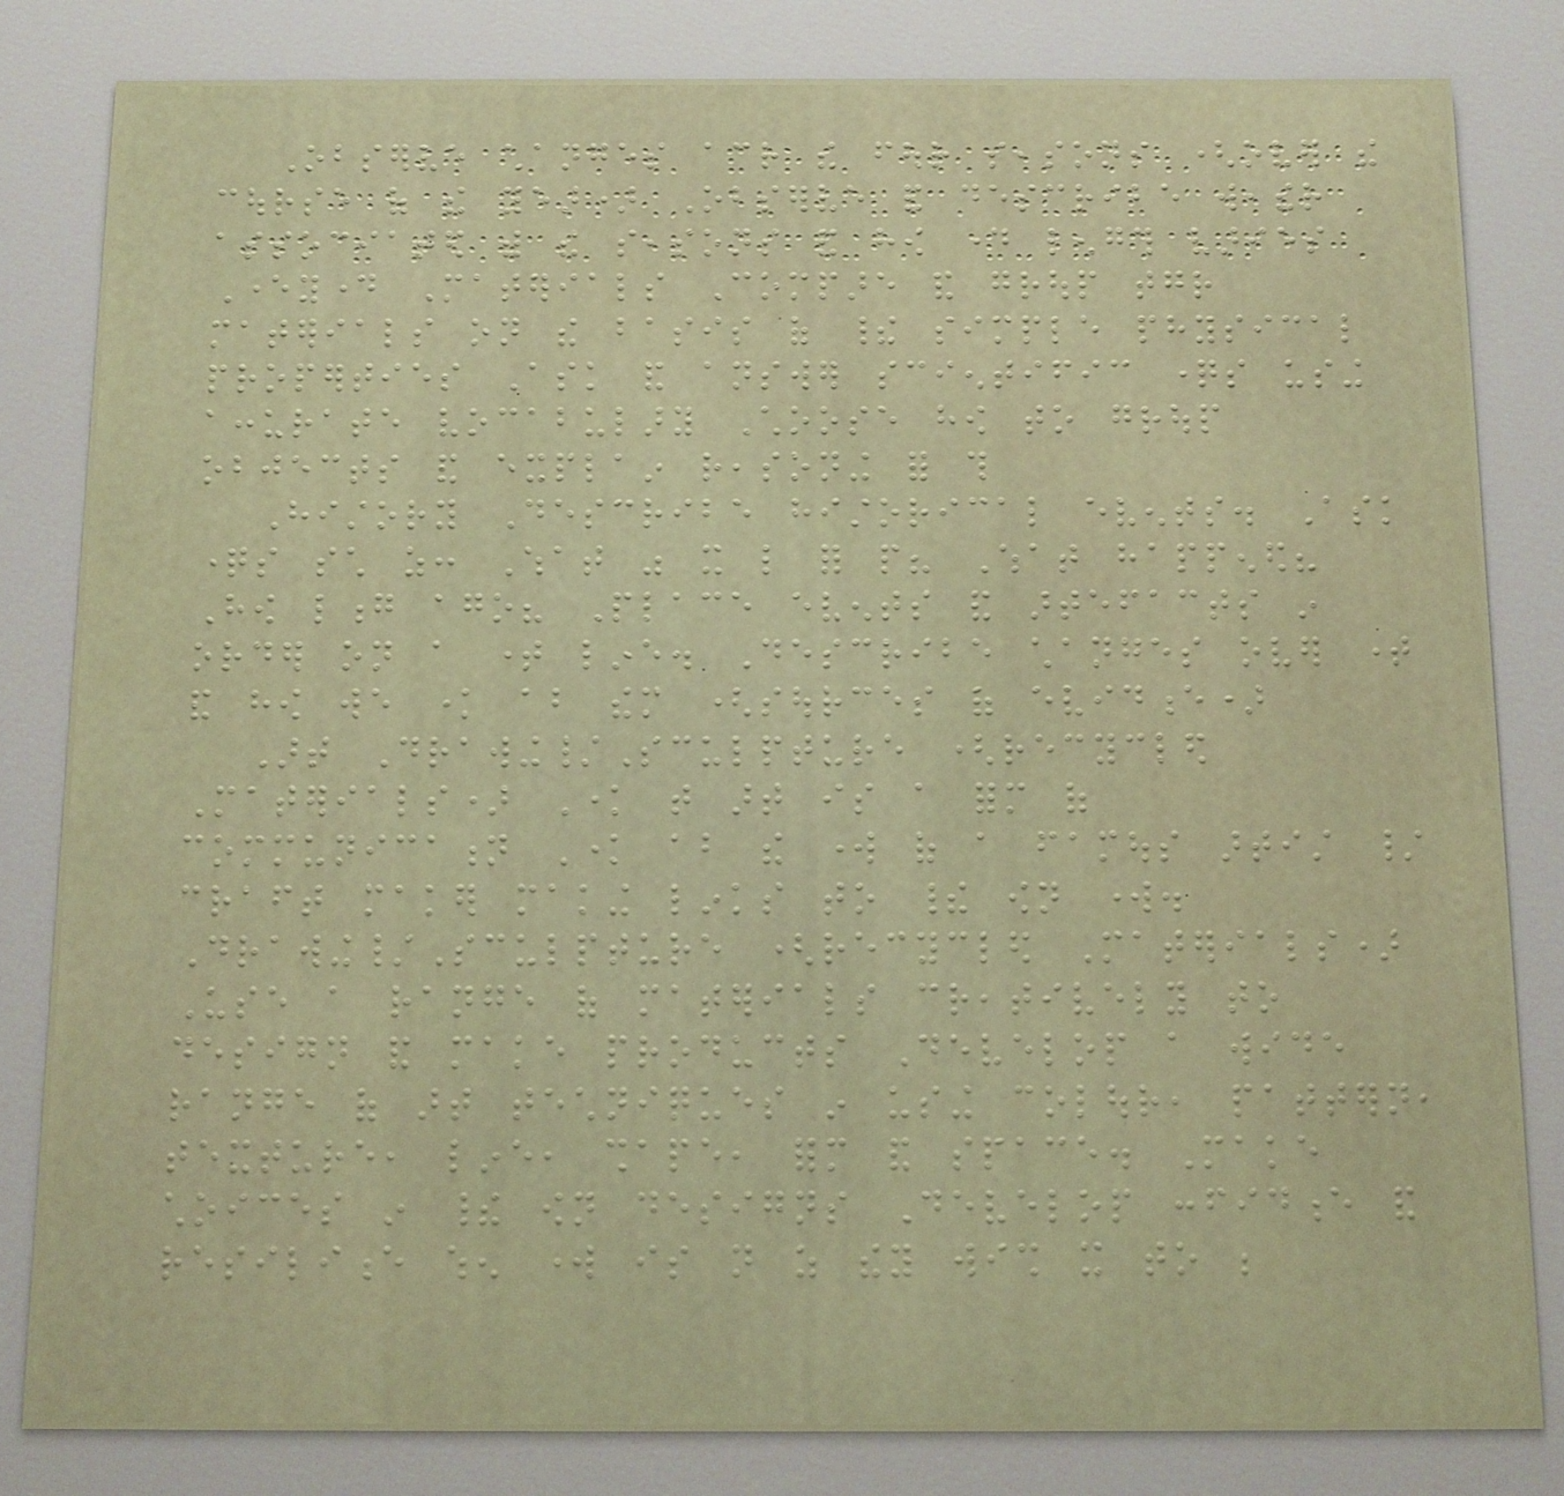Observe changes across the four seasons (over the
course of the year) Observe and describe weather
associated with the seasons and how day length varies
Everyday Materials Compare and group together
materials on the basis of their simple physical
properties Ask and answer scientific questions using
accurate vocabulary Choose how to group
objects and explain reasoning for this
History Describe historical events. Ask
questions such as: What was it like for people? What happened?
How long ago? Place events and artefacts in
order on a time line. Describe changes over time
and how we know about them (sources of evidence)
Art Drawing/Sculpture (recycled
Materials) Know that art is a form of
communication Know about the work of a famous artist /
craft maker making links to their own work.
Drawing/Sculpture (recycled Materials)
Use a range of materials creatively to
design and make products Develop a wide
range of art techniques in using colour, pattern,
texture, line, shape, form and space. Make
choices in their own designs Develop confidence and
resilience when work is not as they wish it to be
